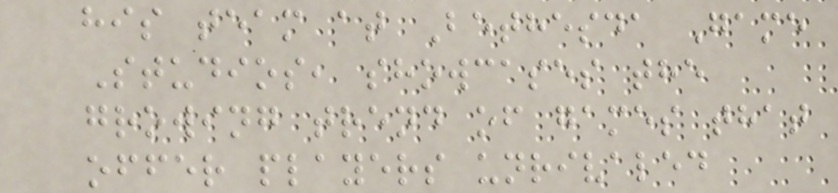his team at Bethesda Game
Studios, showcases the
growing trend of games that
offer players unrivaled
